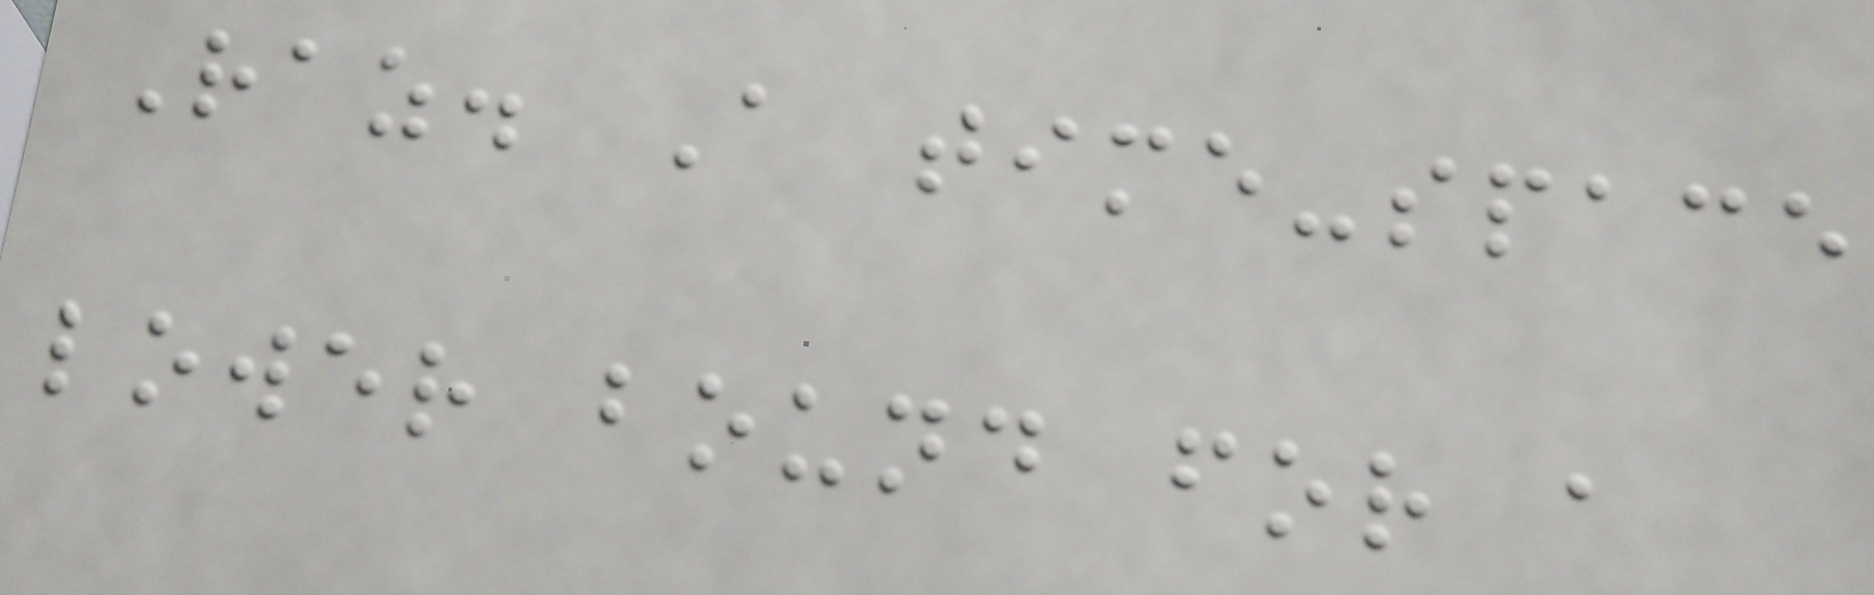Raz. A time-space
lower bound for a
